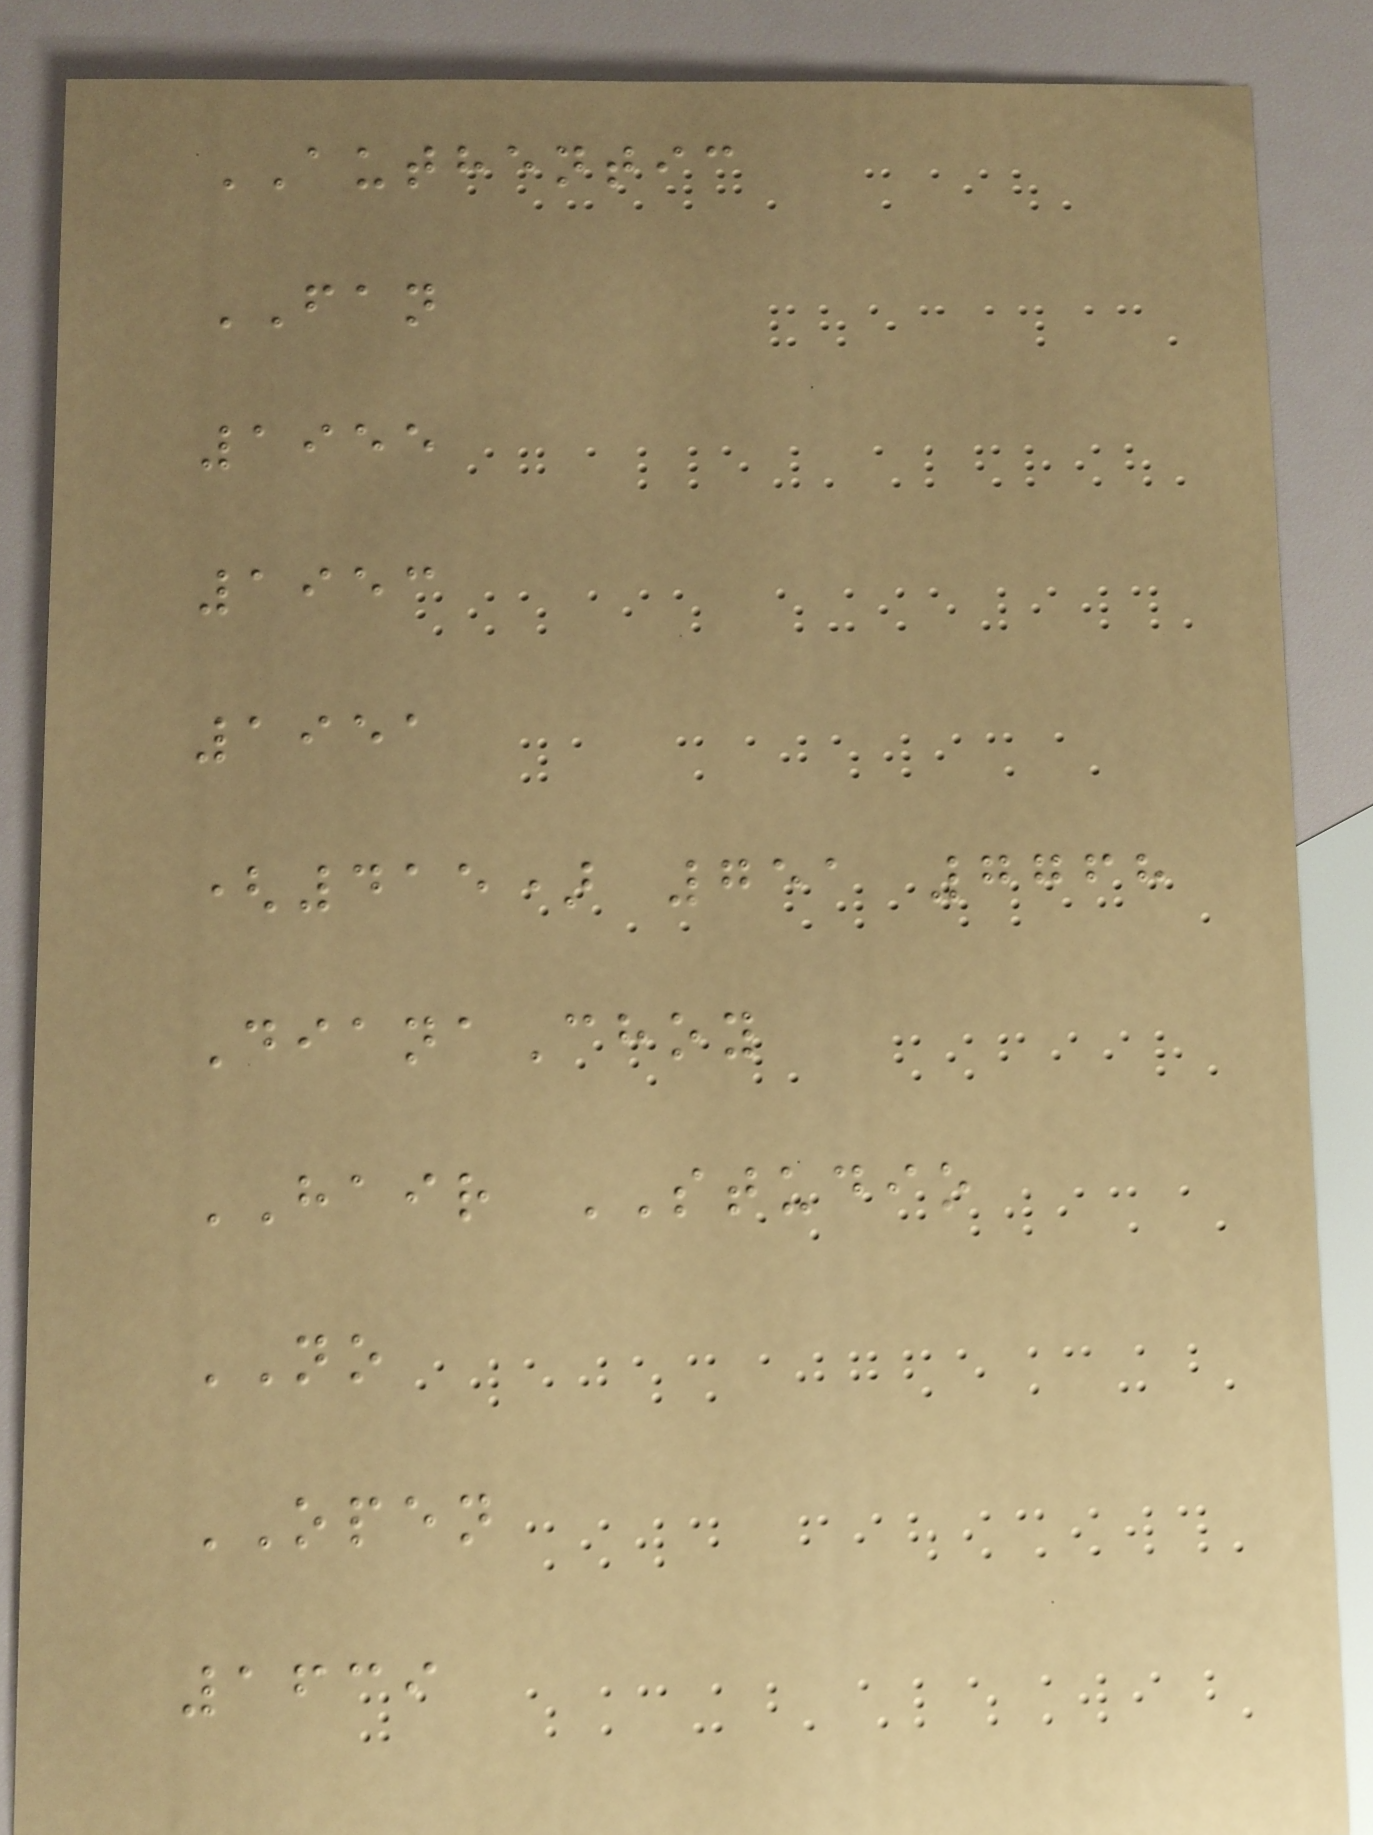AUTHENTIC
FAN
1955
1953
1951
(415) 751 7768
DianaChoy
HAIR STUDIO
NO
OPEN
1639
